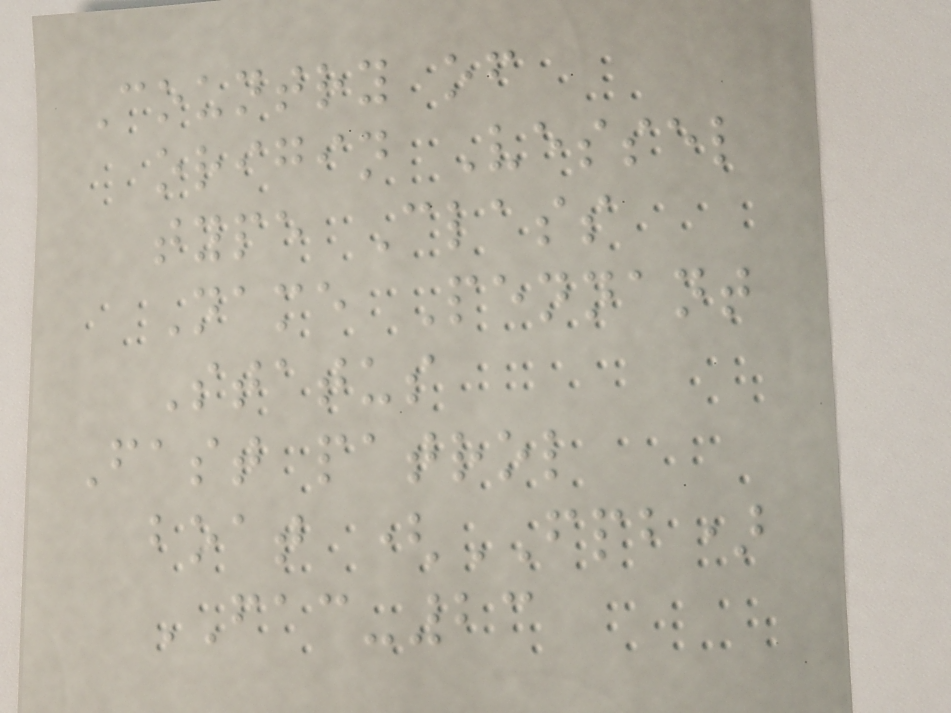Country of
origin Vessel
type Class
Name Pennant
Status
Fast patrol
boat (FPB)
FAC-23
